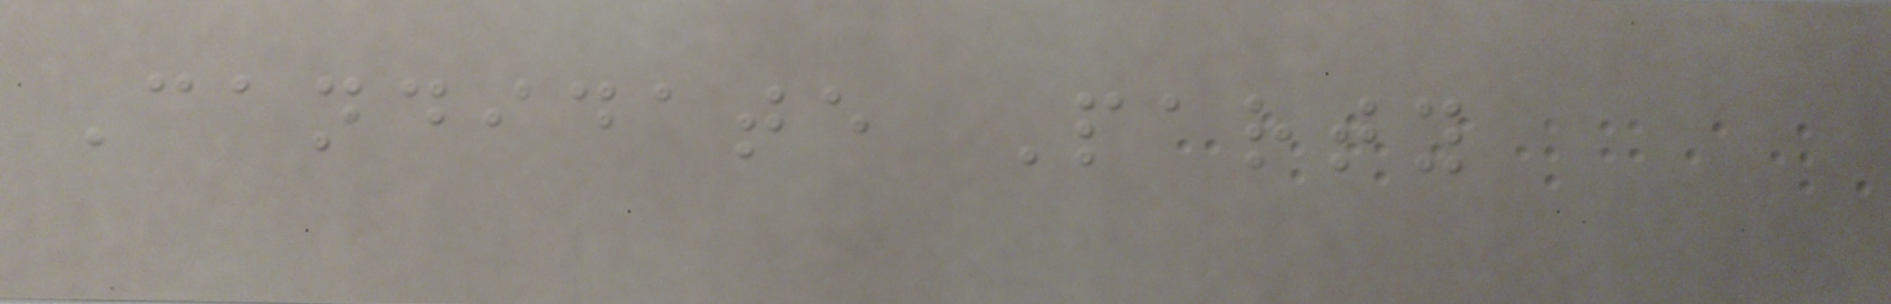Candidate Party
